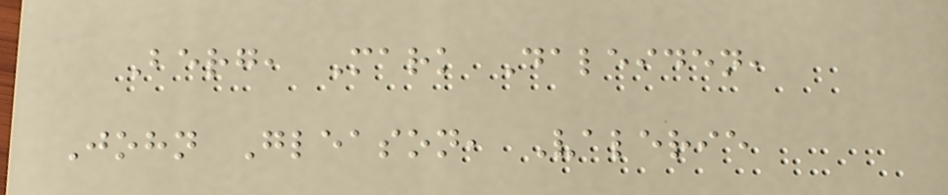Berg, Mark Daleiden,
John Gleason, Valerie
